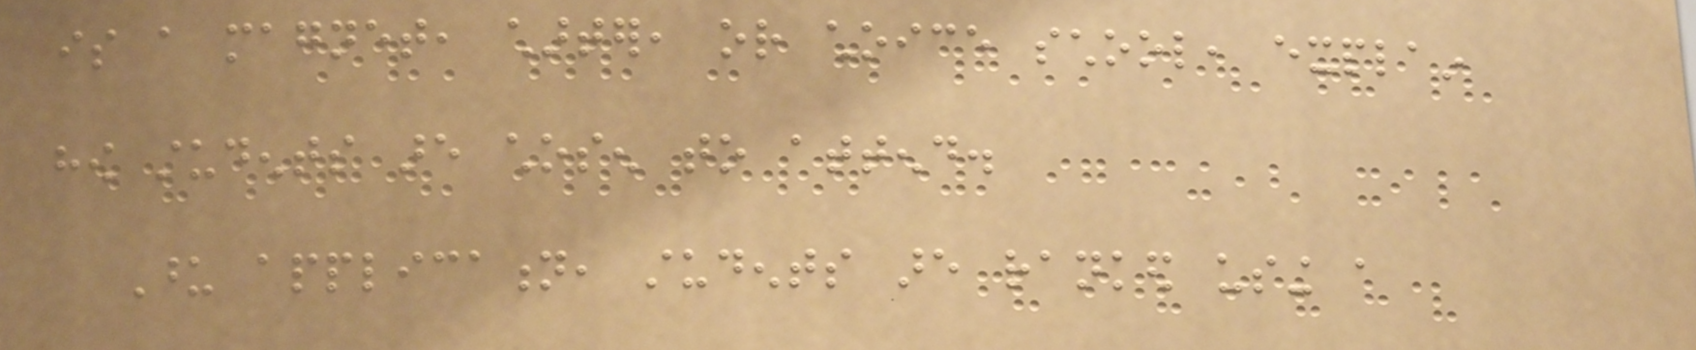is a magnet, charter, or choice school, explain
how students are chosen to attend.
Upon application, students are ranked using a
